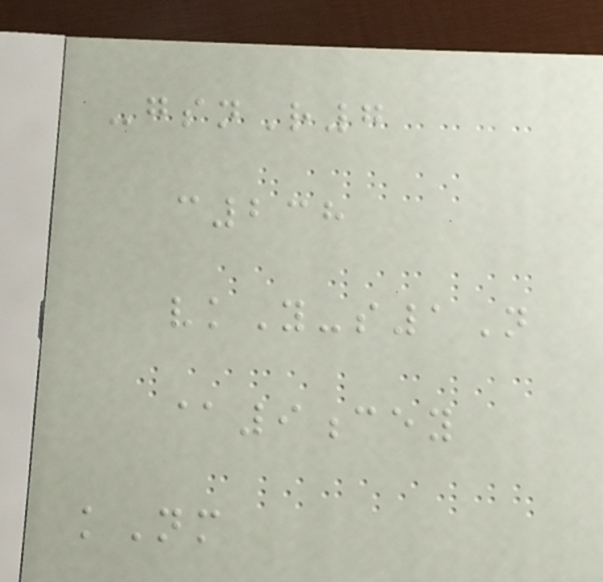-gsnR7
c238
vkY-s1N
@9cey
kNm
